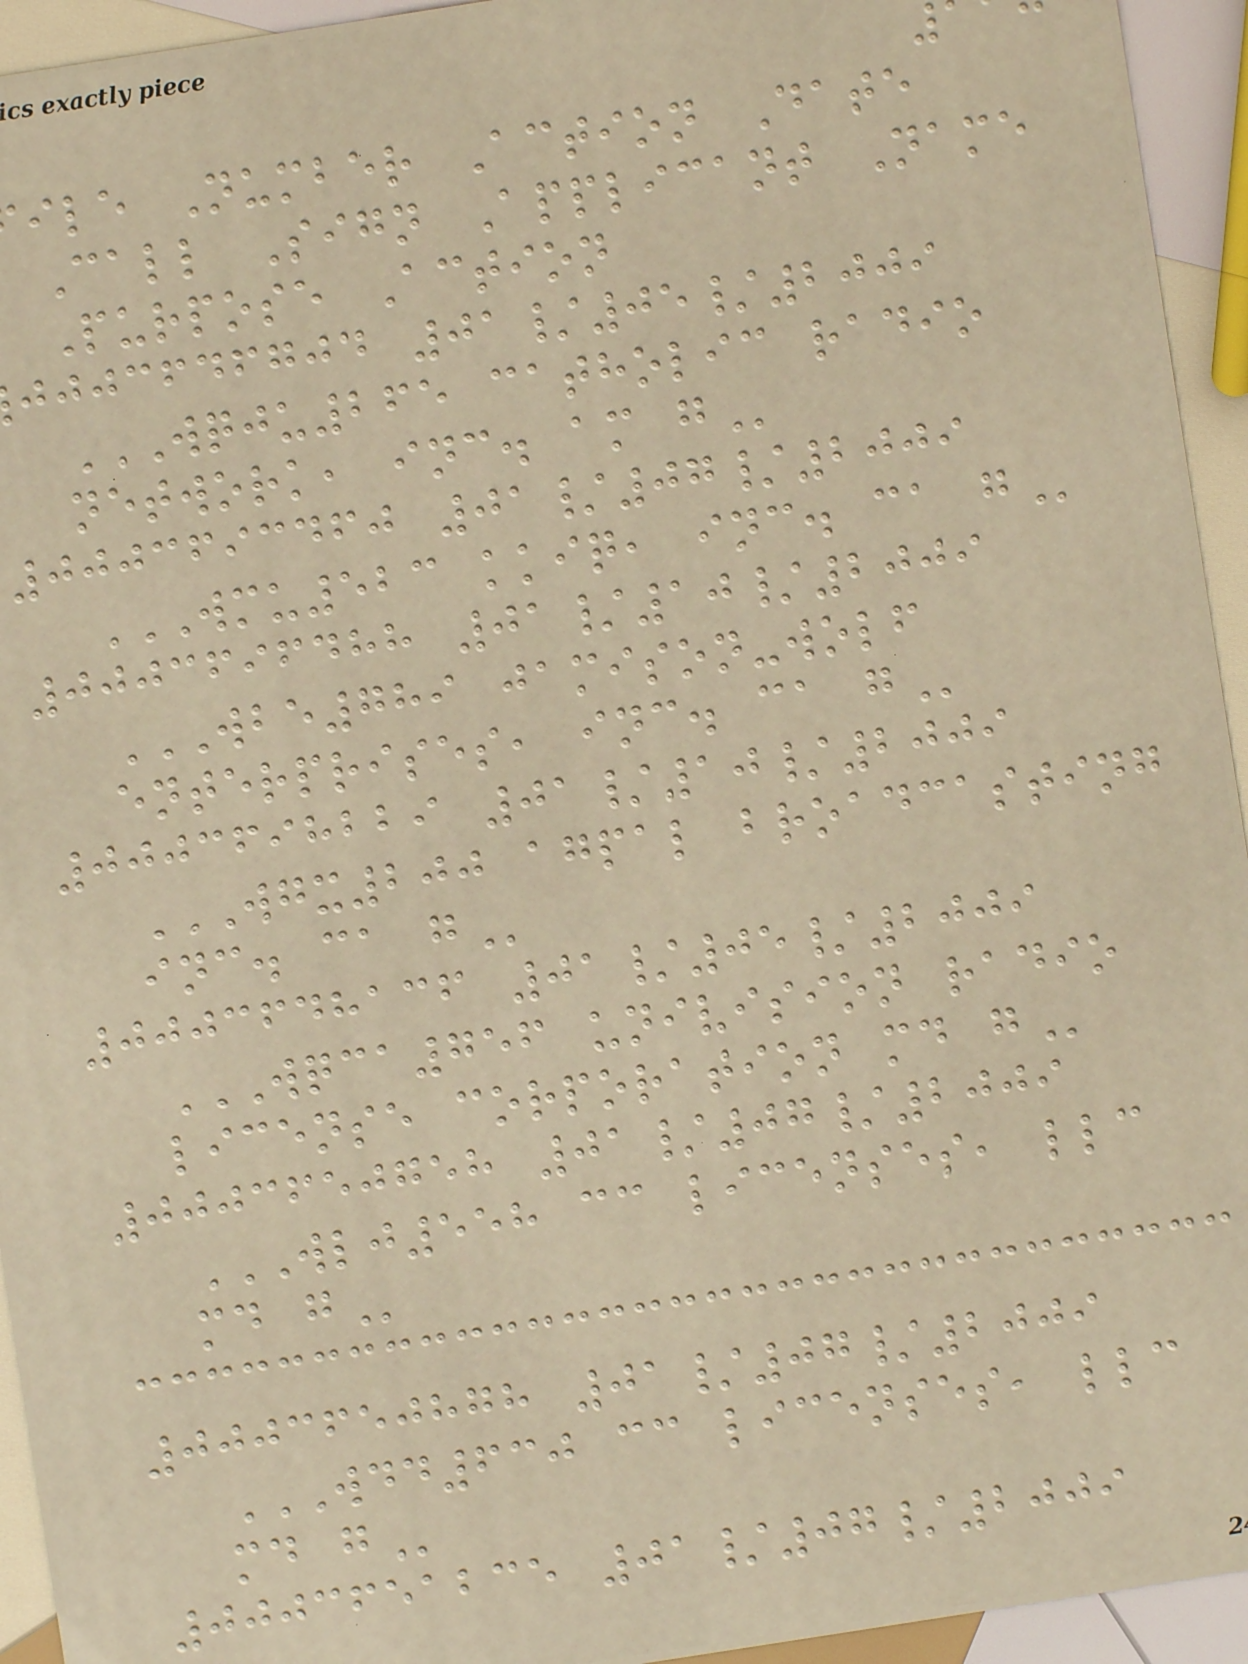ile Number Action Date
Call Sign Applicant Name
Purpose Action
jjjcfdfgjd 01/05/2009
WQJU265 CATHOLIC RADIO
network, inc. am
0003693460 01/07/2009
WMU523 KKIQ, INC. CA G
0003696488 01/10/2009
WBE789 JAMISON-WOLF
enterprises, inc. ca
0003698229 01/10/2009
WGX200 AGPAL BROADCASTING
inc. ca
0003648136 01/05/2009
WQCA756 UNIVISION RADIO
license corporation md
0003650758 01/07/2009
WLJ558 CC LICENSES, LLC
0003650878 01/07/2009
WDD630 CC LICENSES, LLC
0003651235 01/07/2009
